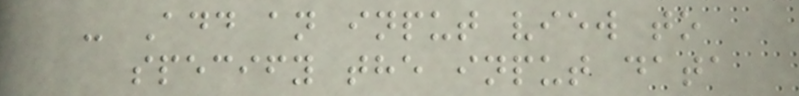- Add an input view to
specify the input data
